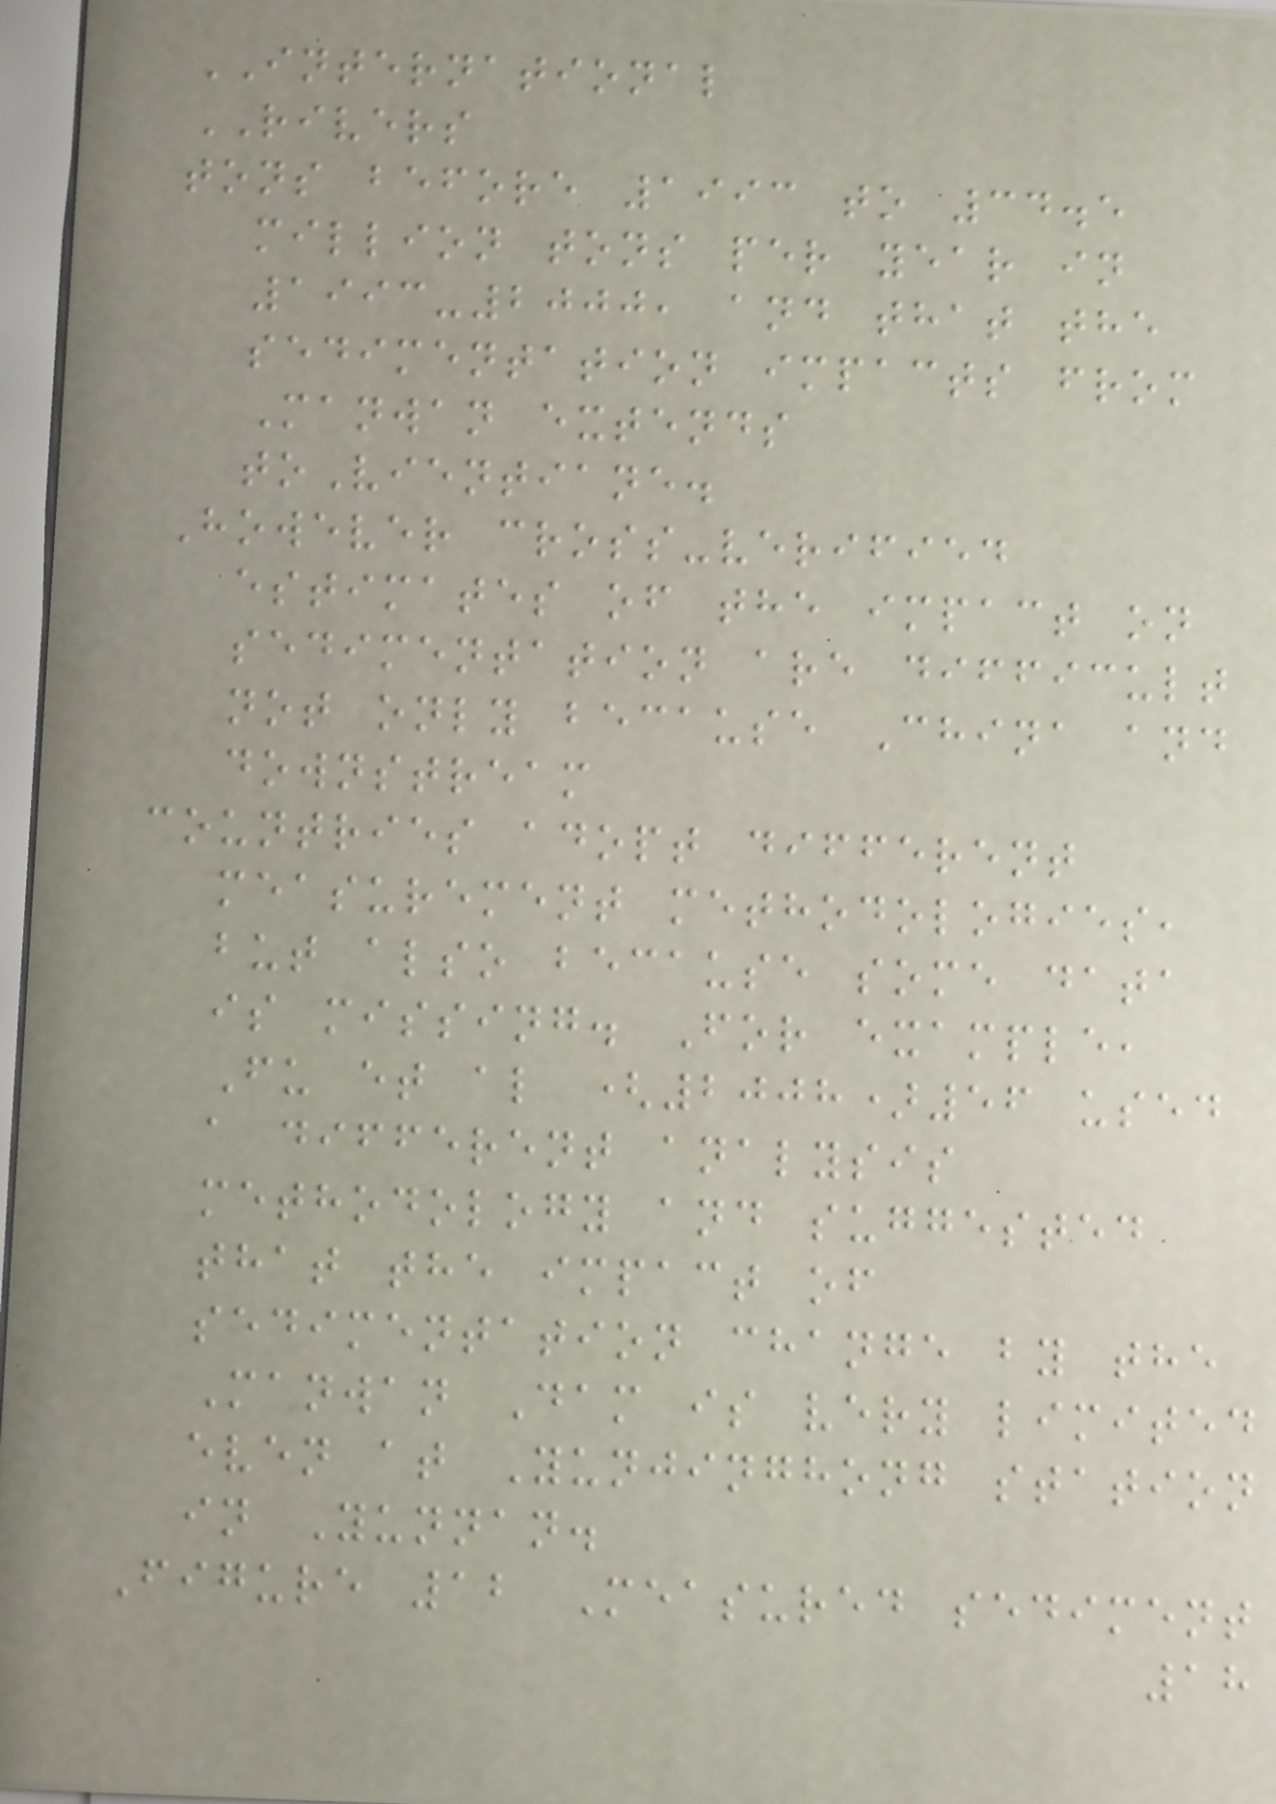INTERNATIONAL
RIVERS
tons before 1993 to 34.5
million tons per year in
1993-2000, and that the
sedimentation impacts from
Manwan extends
toVientiane.
However cross-verified
estimates of the impact on
sedimentation are difficult
not only because China and
downstream
countries adopt different
measurement methodologies,
but also because some data
is missing. For example,
Fu et al (2008)56 used
a different analysis
methodology and suggested
that the impact of
sedimentation change by the
Manwan Dam is very limited
even at Yunjinghong station
in Yunnan.
Figure 12 Measured sediment
18
